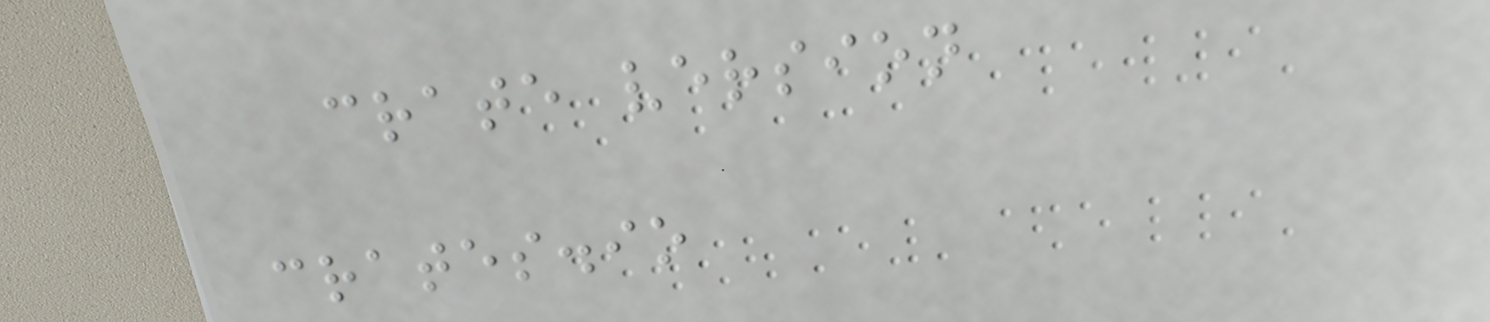crate version
crates.io
